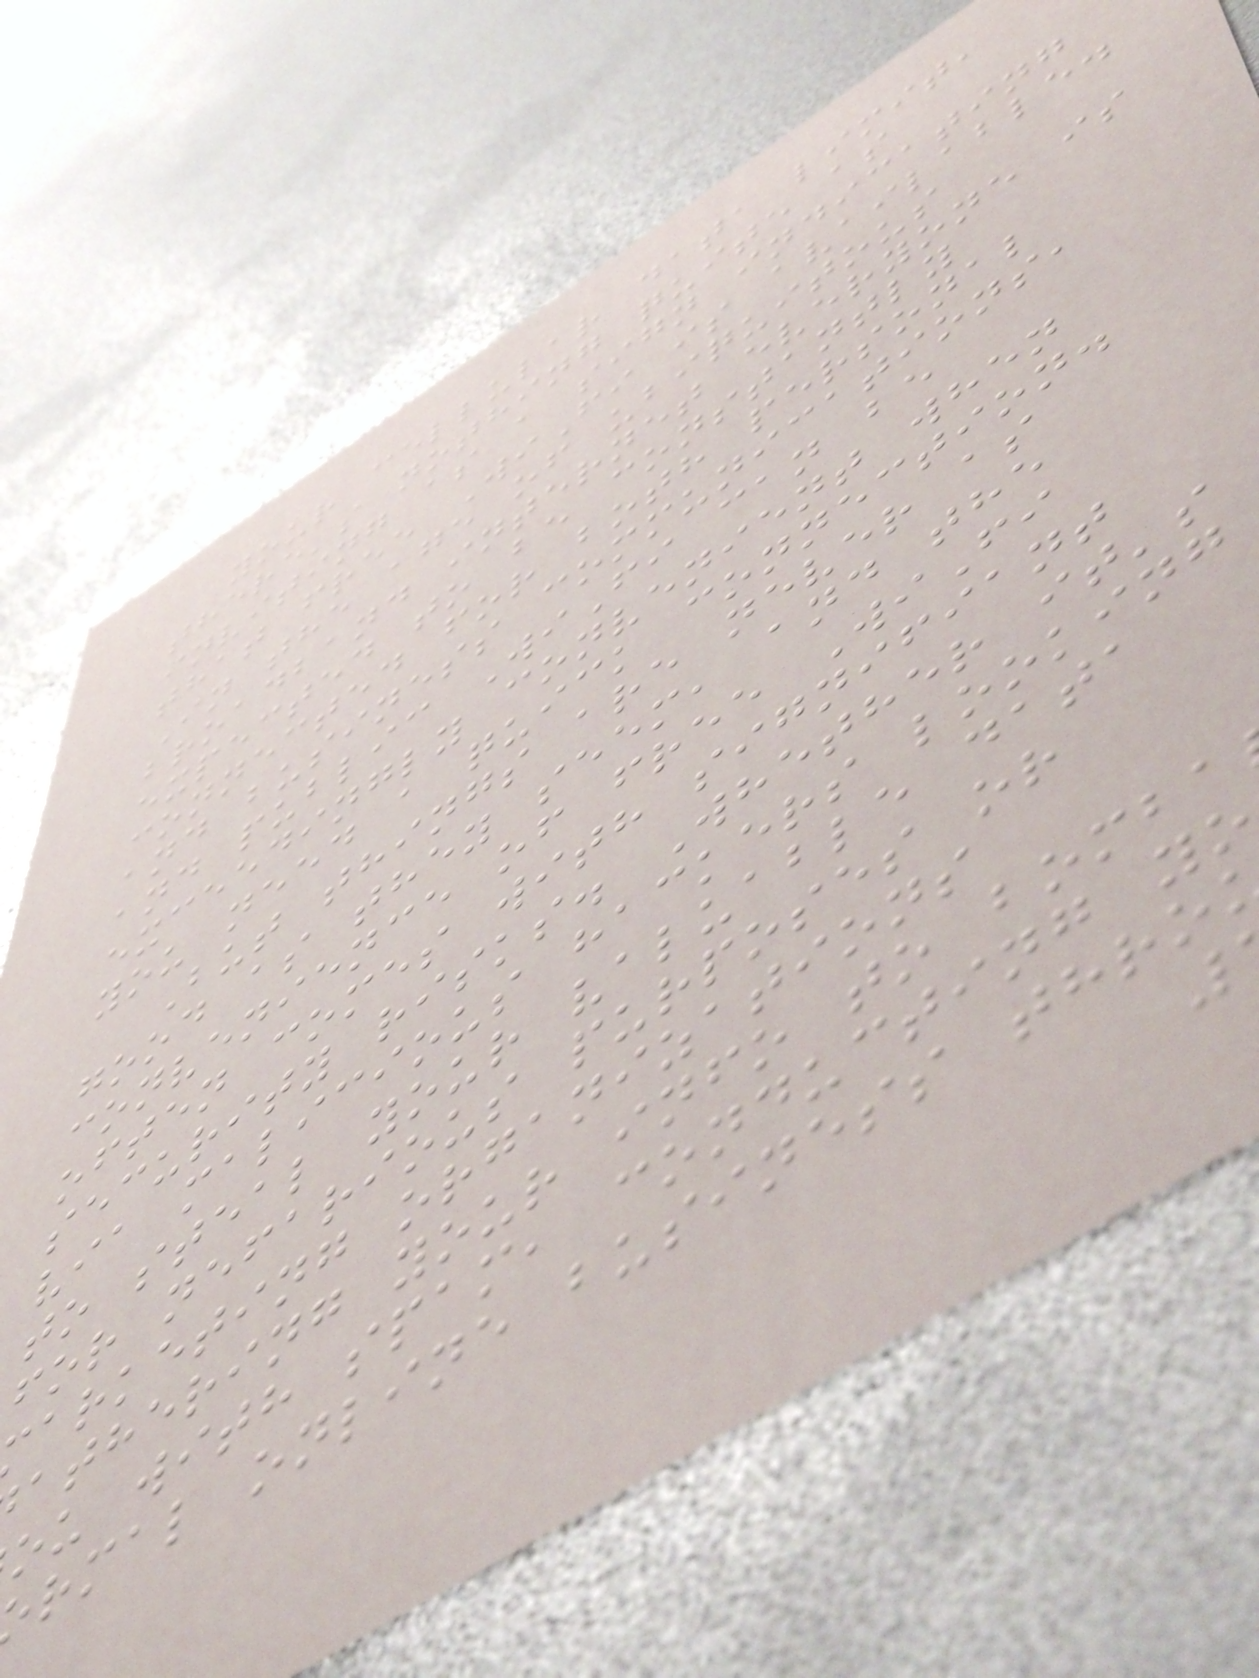your cellular data limit,
there's nothing quite as
inviting as a sign indicating
that free WiFi is available.
In the age of ubiquitous
broadband internet everyone is
expected to be constantly
connected for both personal
and business communications,
and public WiFi can be
exceedingly convenient when
you need a quick connection.
But things are never as
good as they seem, and the
convenience of free WiFi
often comes with signifiant
security risks. Whether it's
via malicious hackers looking
to steal your valuable data
for nefarious purposes or
arketing organizations
athering your info to bomba
ou with spam, conducting yo
rmal online business thro
